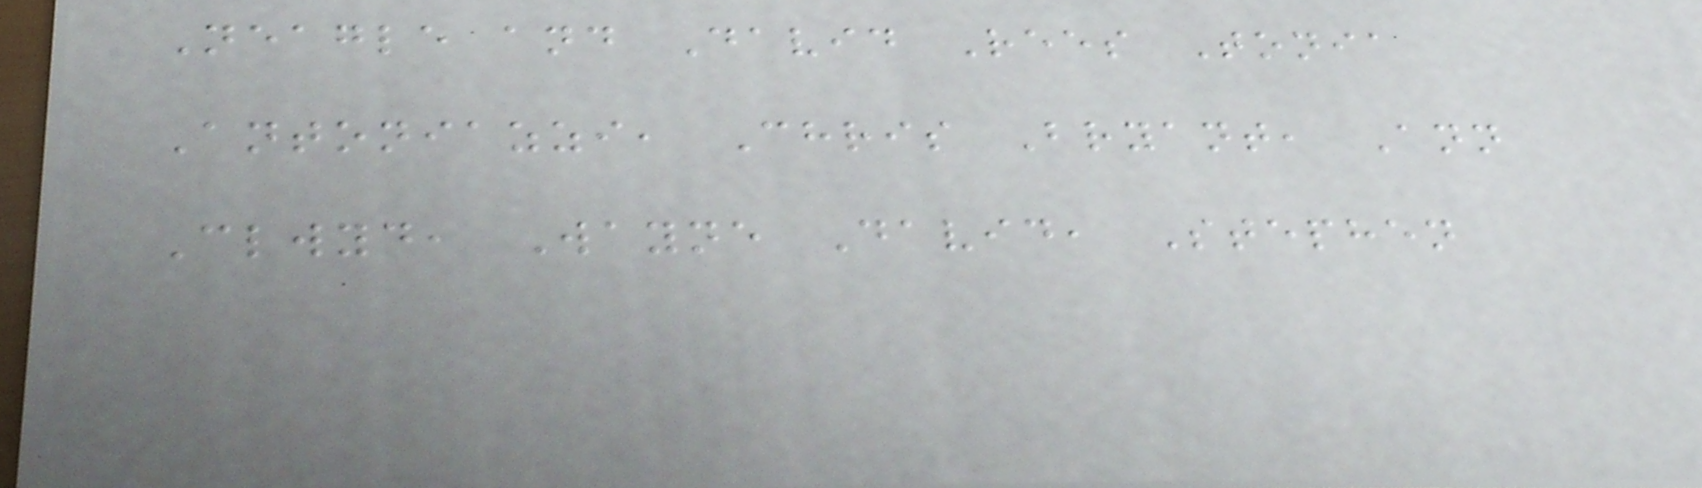Neagle and David Rees Tonia
Antoniazzi, Chris Bryant, Ann
Clwyd, Wayne David, Stephen
